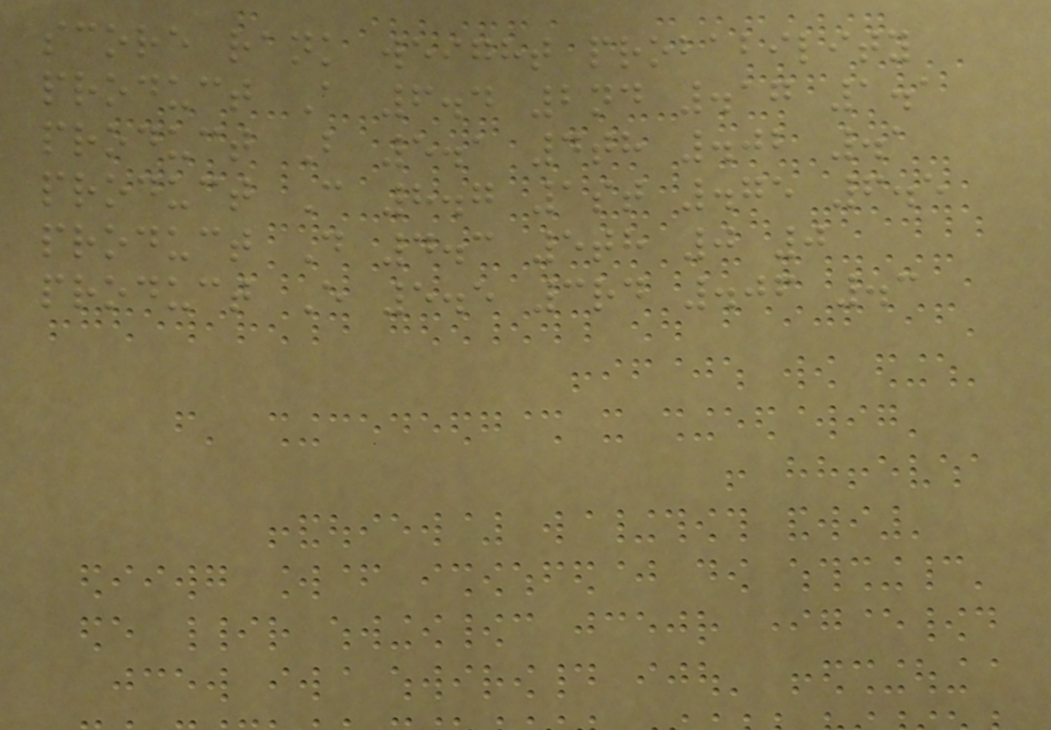score rank weight probability
product A 6.4 2nd .17 1.1
product B 5.1 4th .02 .1
product C 8.7 1st .75 6.5
product D 4.3 5th 0 0
product E 5.5 3rd .06 .3
